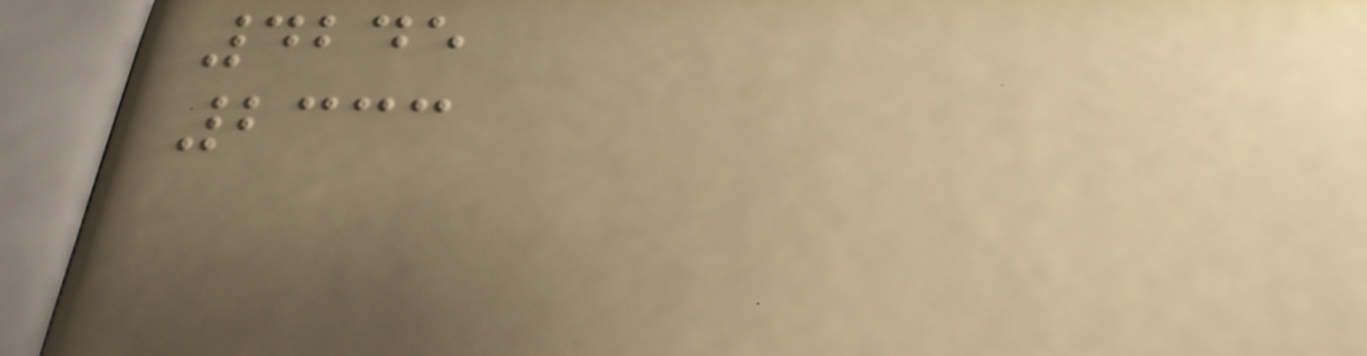4245
2333
